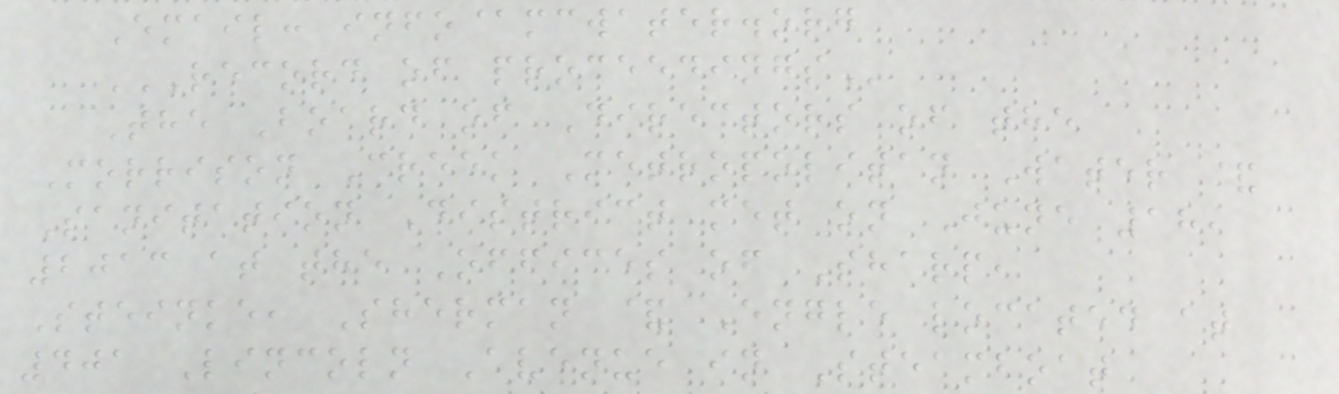Email: info@mcwater.org
RECORD OF PROCEEDINGS
The Board of Directors of the
Morrison Creek Metropolitan Water &
Sanitation District met on June 18,
2013 at the Offices of Sharp,
Steinke, Sherman & Engle located at
401 Lincoln Avenue in Steamboat
